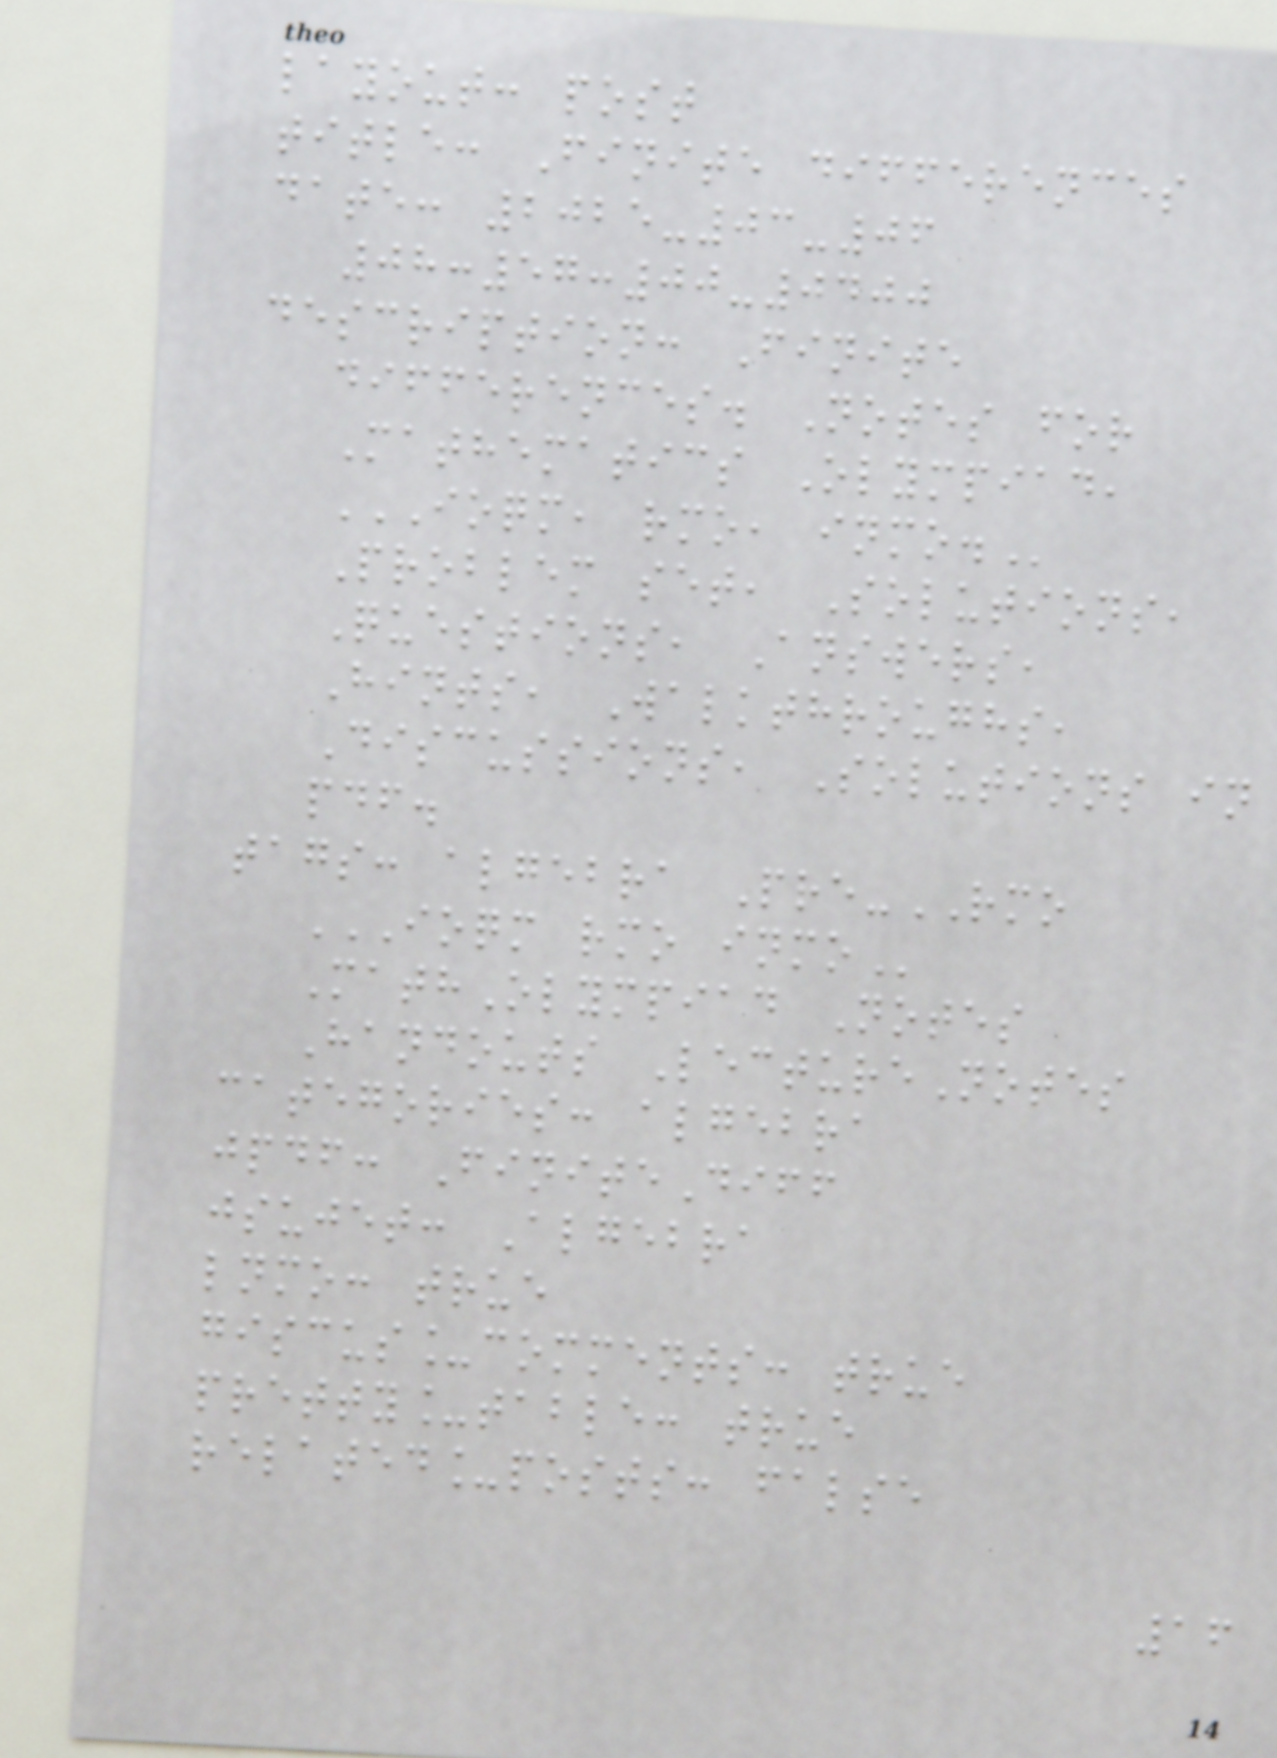layout: post
title: Finite differences
date: 2025-03-06
08:57:00-0400
description: Finite
differences. Notes for
Mathematics Olympiad,
IOQM, RMO, INMO.
Problem set, Solutions,
Questions, Answers,
Hints, Walkthroughs,
Discussions, Solutions in
pdf.
tags: algebra Pre-RMO
IOQM RMO INMO
MathOlympiad Notes
Handouts LectureNotes
categories: algebra
jpdf: FiniteDiff
jsujet: Algebra
lnmo: true
giscus_comments: true
pretty_table: true
related_posts: false
16
